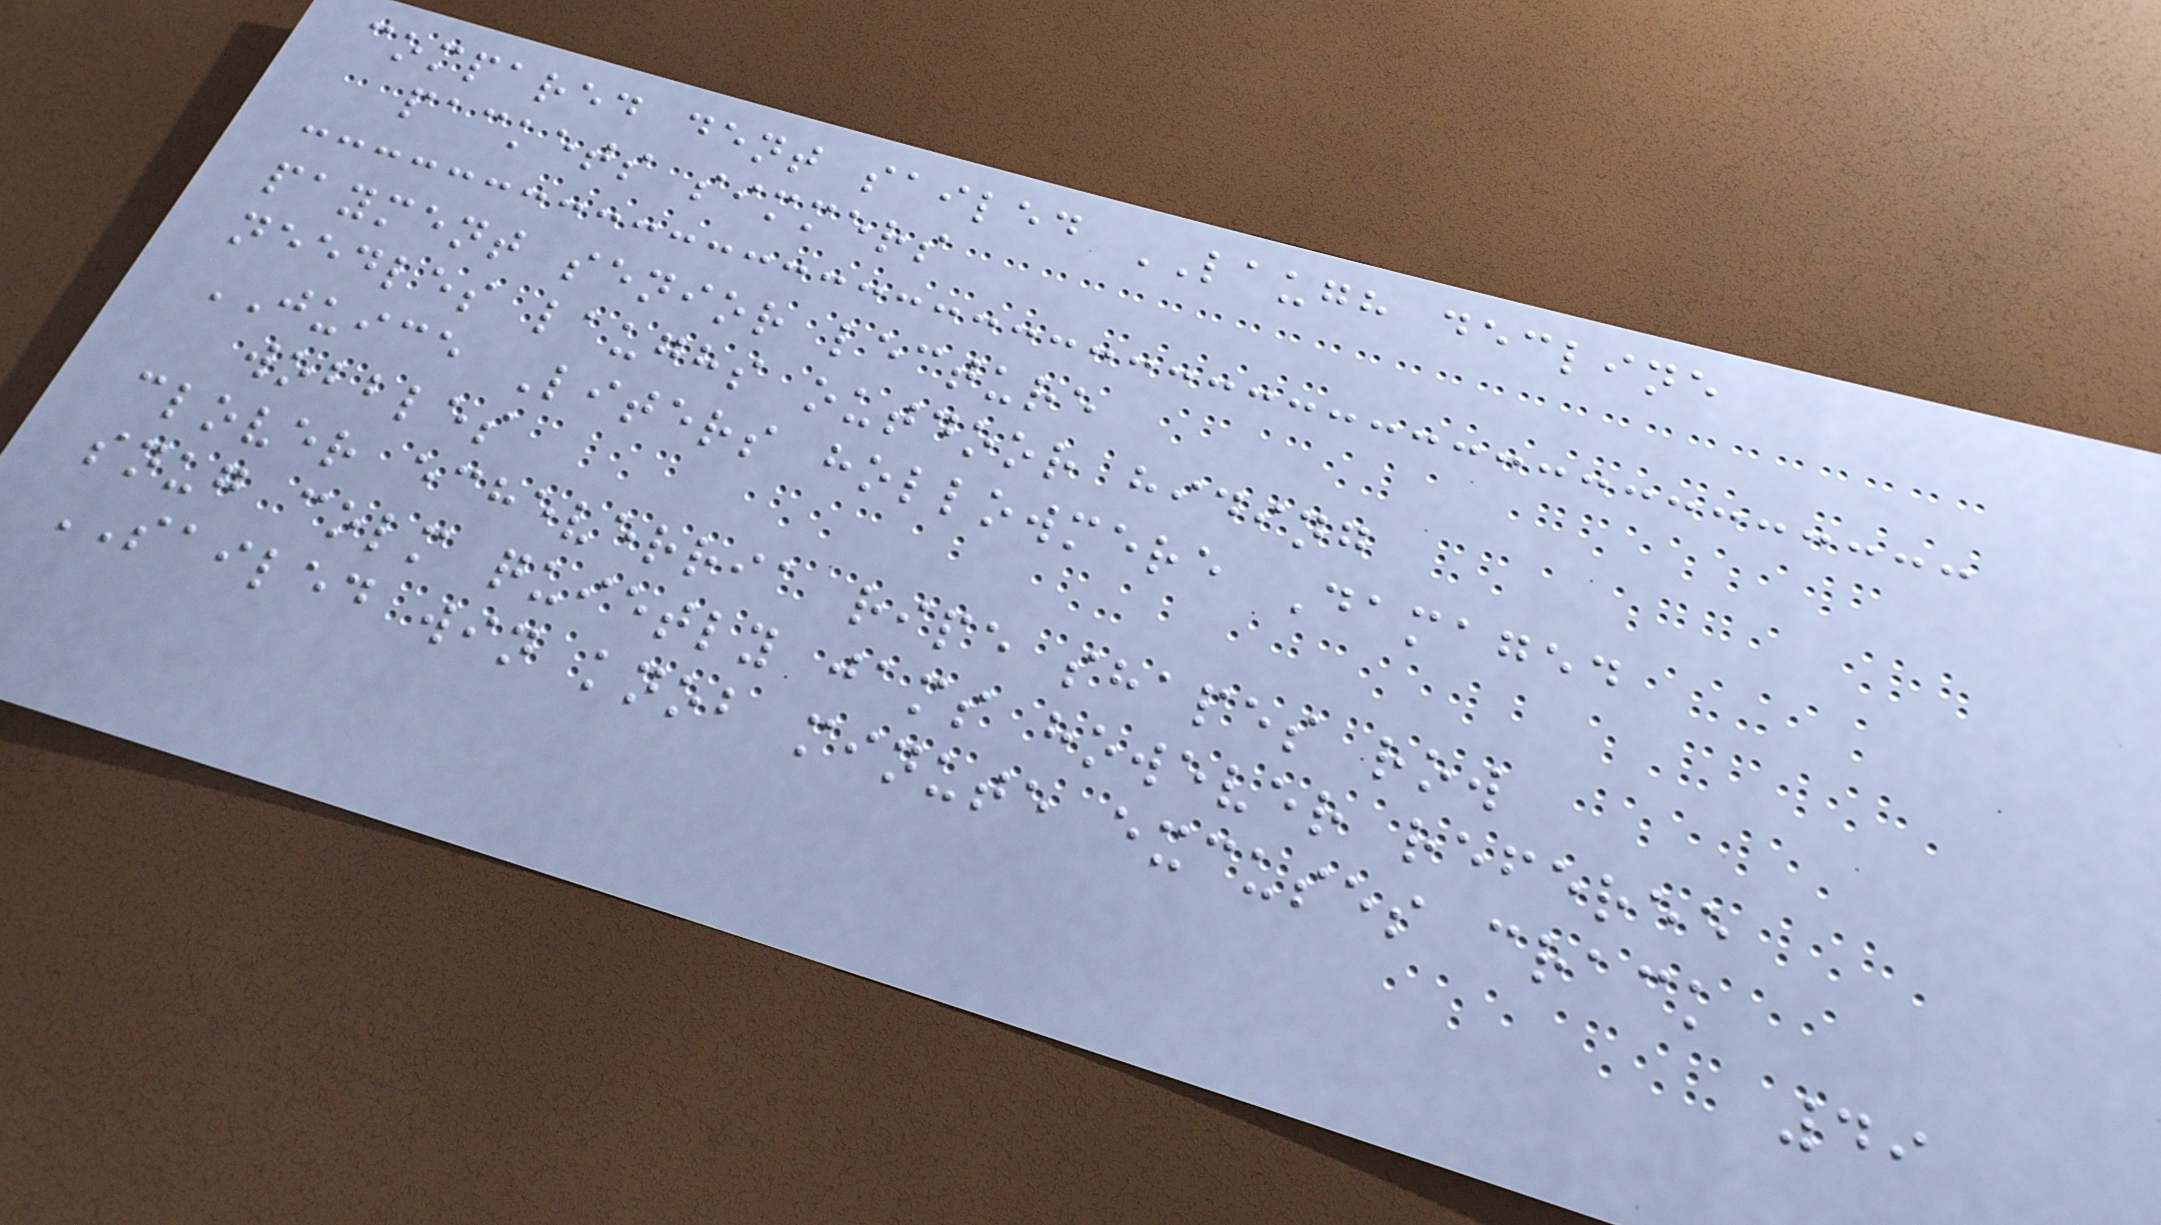compared dent sailed LAUGH decline
packets simmers
payment senior lecture
needles laughs outdoor hiding
JUICE Liters hollowmere Damaged
wobbles
clover echeverria ripe shapes row
snug colm quietly jams however referee
SAILED win knob minute excuses crack
49
